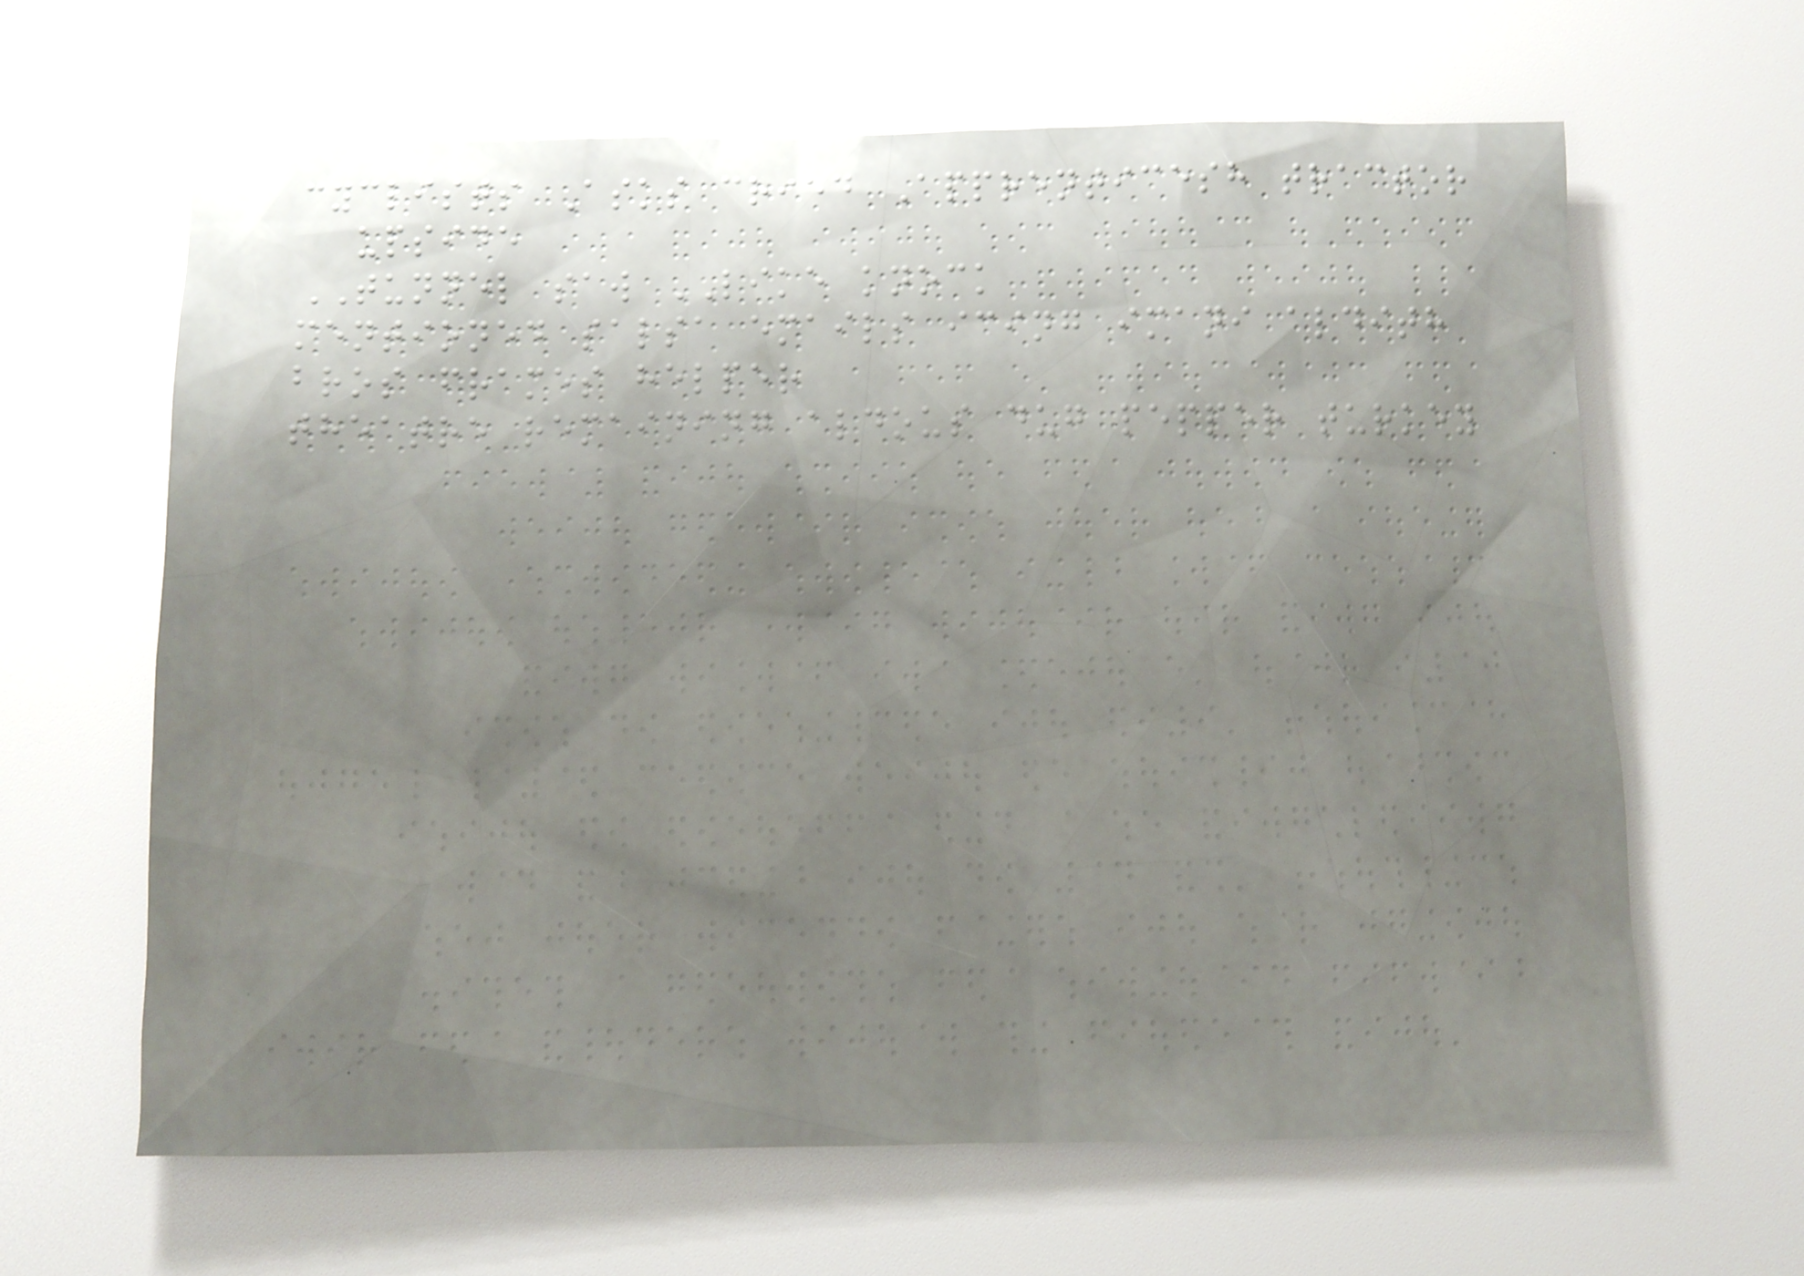cyclists Asks cried Apprenticesh tractor
upside
TUNNEL saw LIKE knock
mentioned salsa emails icing imani aldith
bros frames helper
theatre remaining aldous dug pepper turkey
